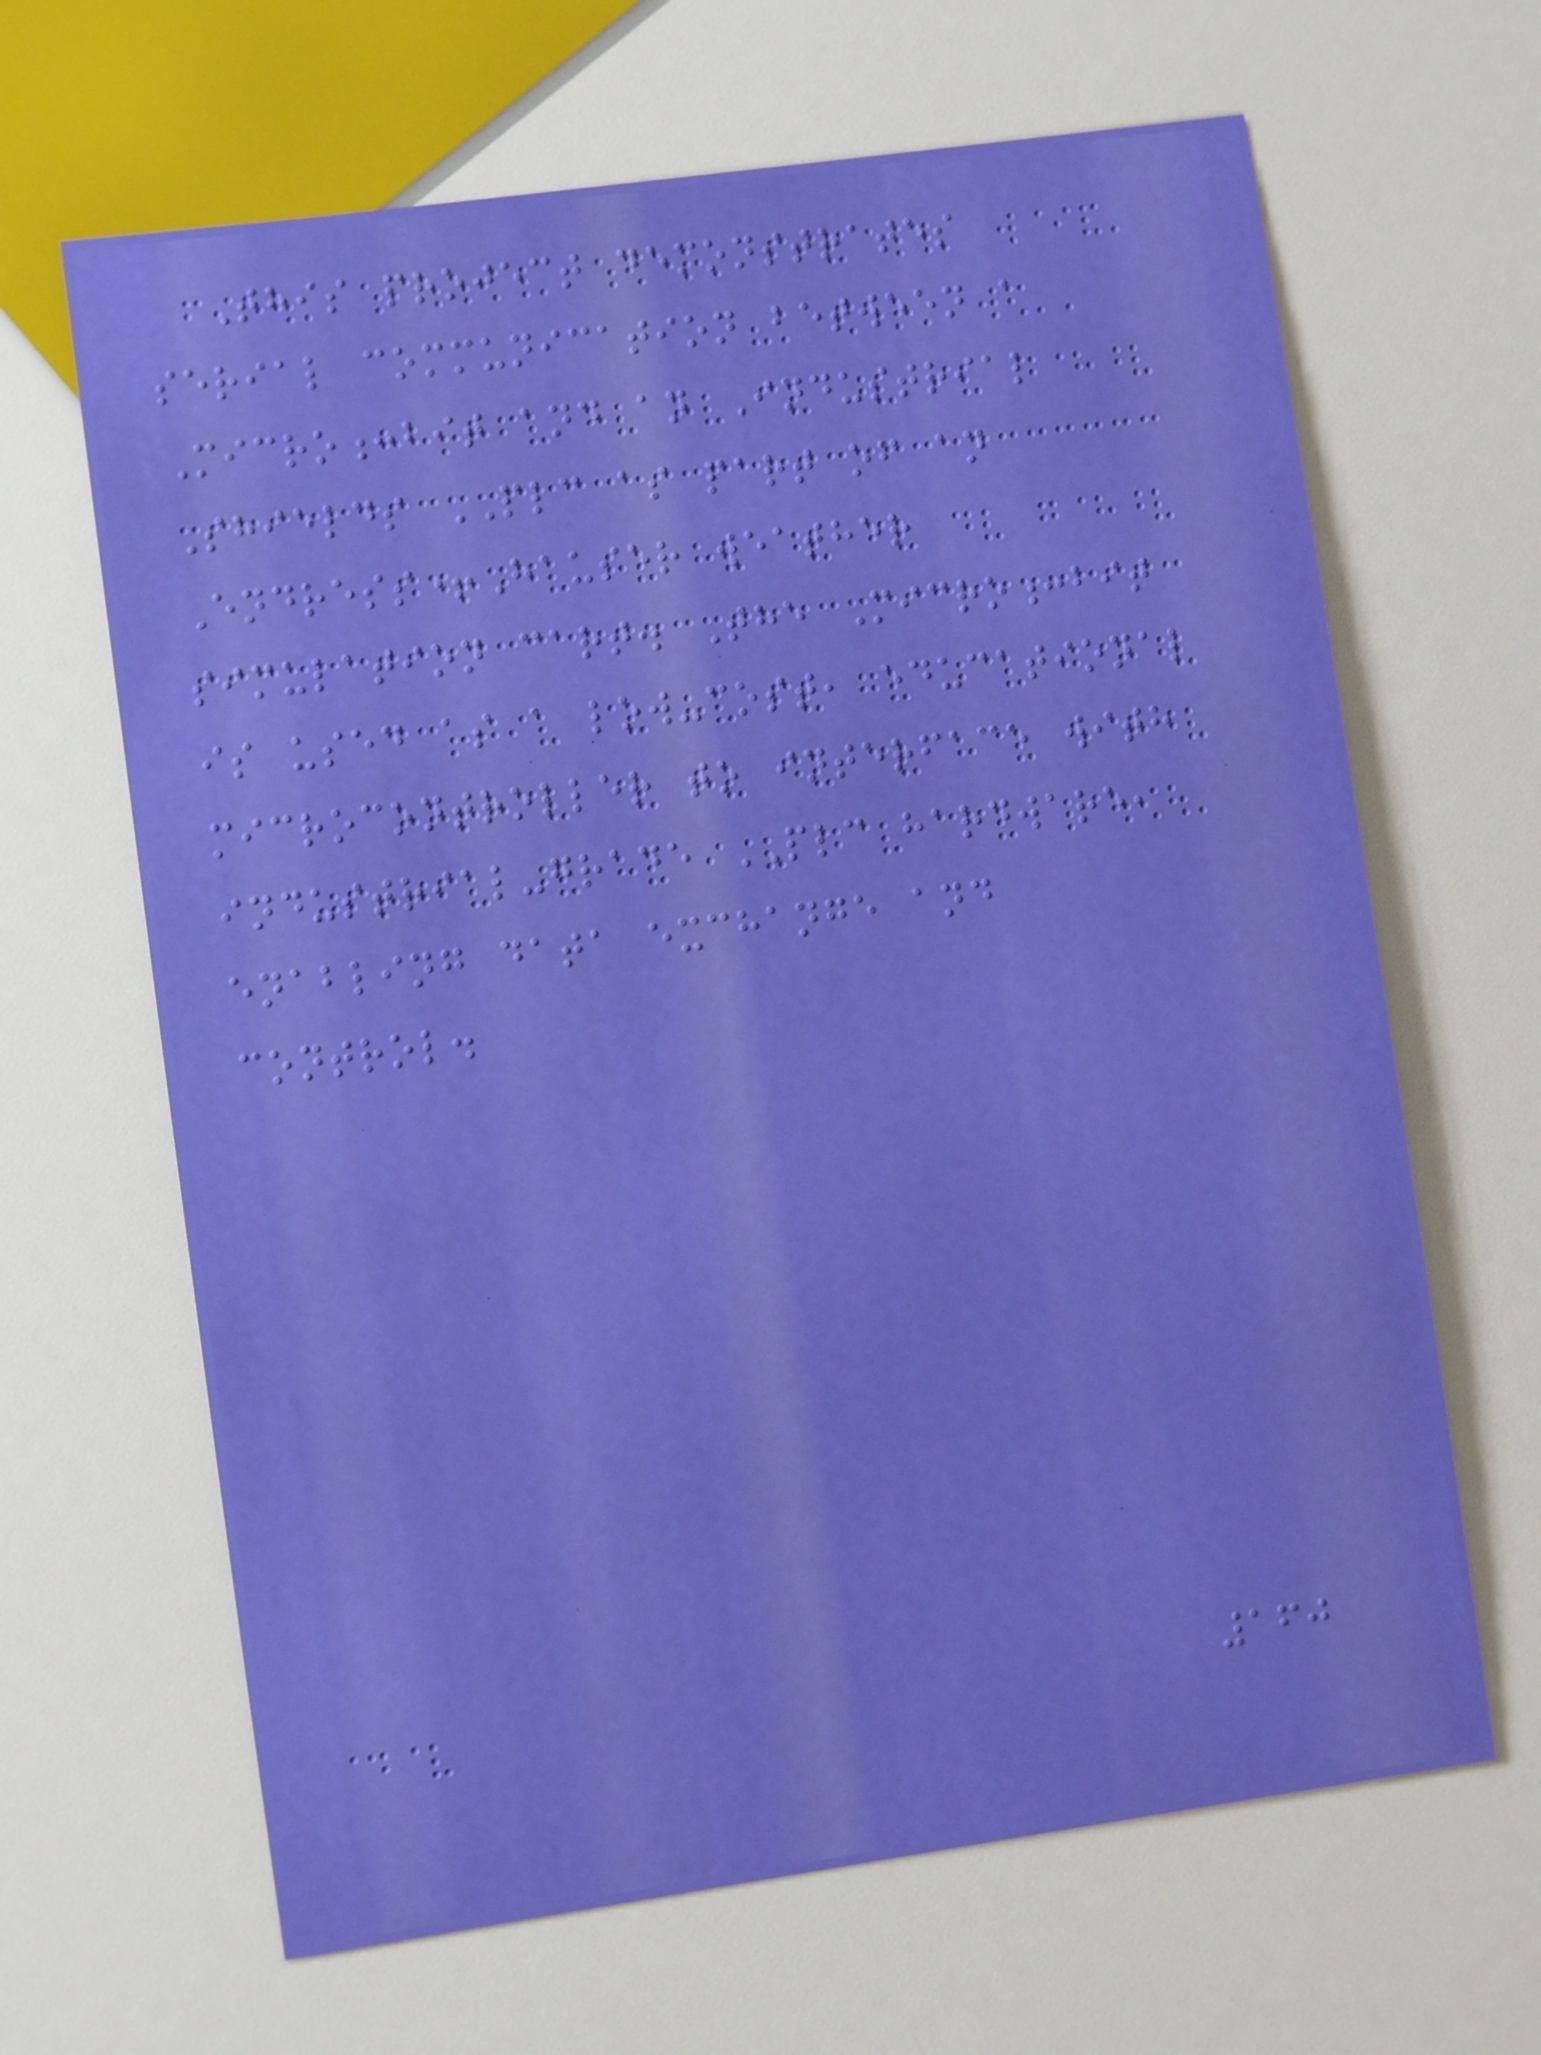This project demonstrates
serial communication between a
Micro:bit and an Industrial
Shields PLC as part of an
Endress+Hauser weather
simulation cart. The Micro:bit
is used as a low-cost, educational
microcontroller to interface with
industrial-grade PLC hardware,
enabling data exchange and
control.
160
